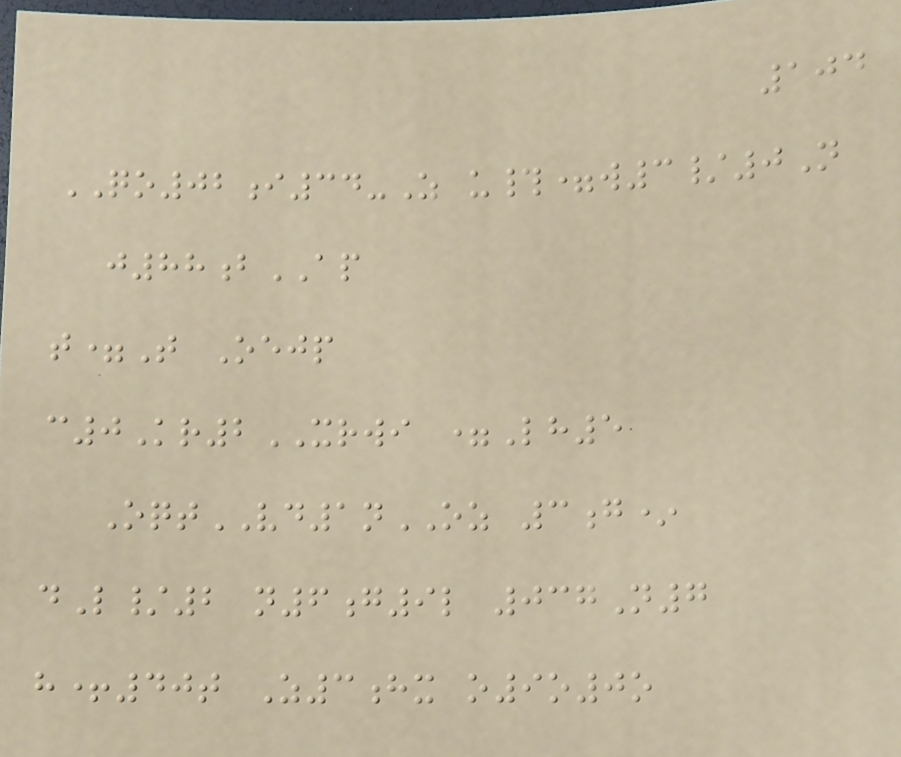104
QO02i34-Z u#=w3/0N
j88bAP
t=T Oejp
c0Kr2XRWI =Lh5
OqtVD1nOZ 3g*
dL/2 n6g9l 037N7
h+40t Z3hx o9o0o
